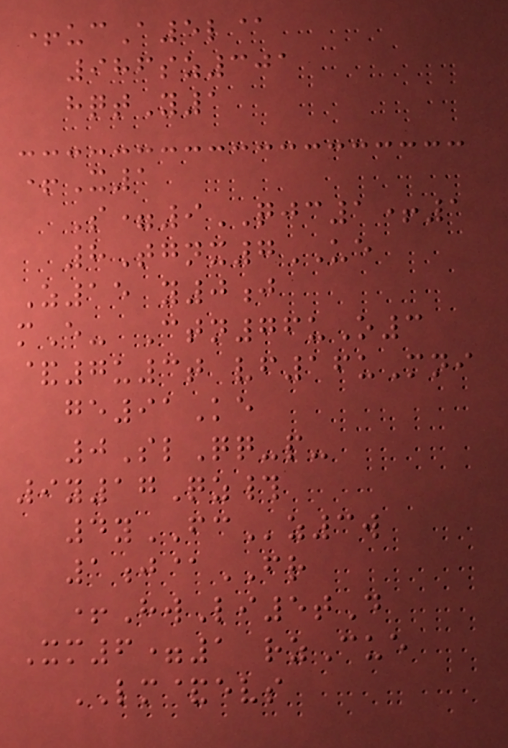+ucA5l@
986sz301
hqtY1
+X1
S=9QJC1+1
8Tgnx7UE
Z15 y0j
mE- Ctn76uO3
&7u3t vf16uMni
ge91Ke
0SlQq-p-
9y17Qz#
4yFCz3w
1j@FR
+HwLi5tD
Xm6=1 rzCue
LM&evs
